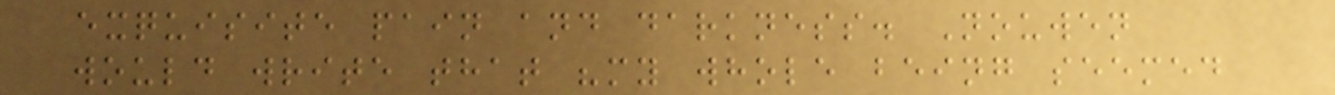exquisite pain and darkness. Nouwen
would write that "my whole being seemed
